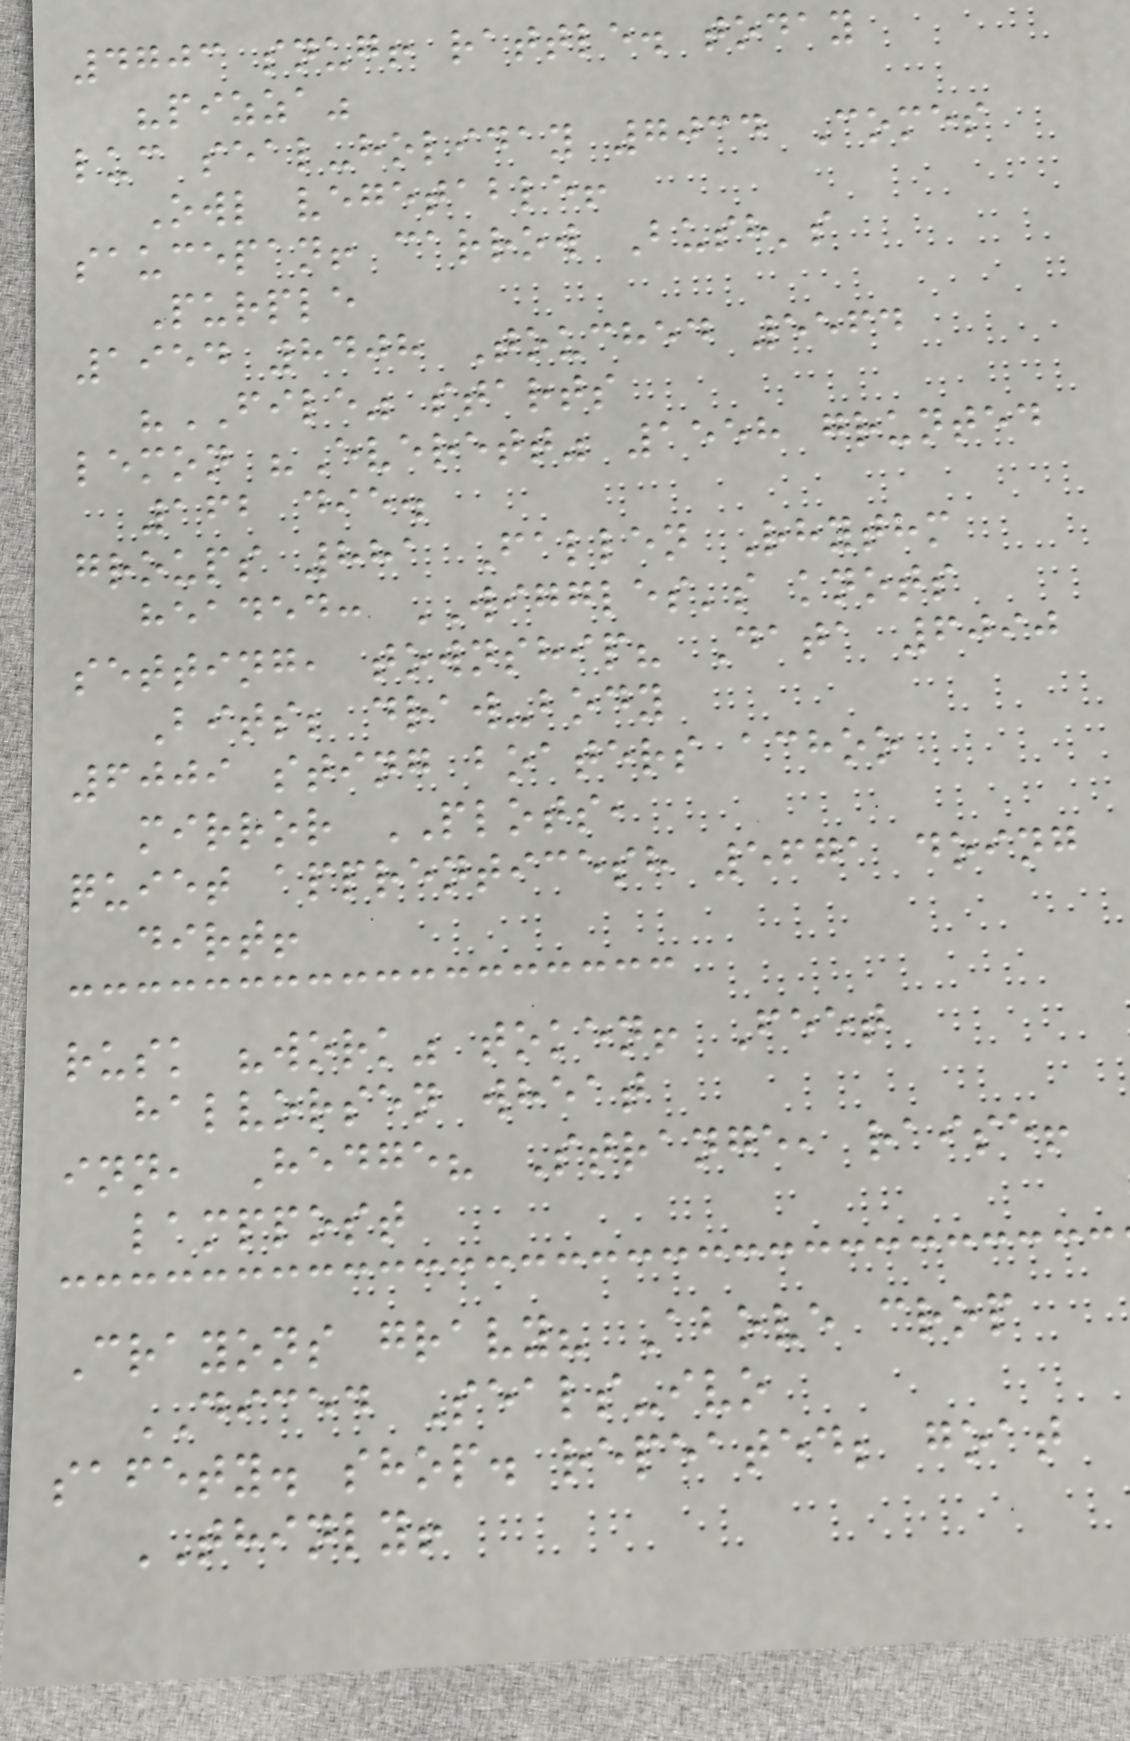4703 snug! rattle. today
"pizza"
luc seal-holiday 7034 Comes
Owl vegetable!
saucepan! carrow Bush's
Purple
1954 8408 Touched 5564
"FILE" starts
lemon "Everett" 1558 grunted
162 die.
groups 881 Fallen Rhythm
headed: WIGGLES's knots
setting, township? Data 6090
Bits; draw-body
6009 sting boaters achoo
mirror PLOTS,
quiet apprenticesh 5671 doing
dirt!
rusk "work" token! Feet
halvorsen wheat
inn, Hedge? Strange, raise!
lamppost
Crayons gravy? Above crop
DICED Seals-ivo
safety. shop. repeated; goat
THINLY!
